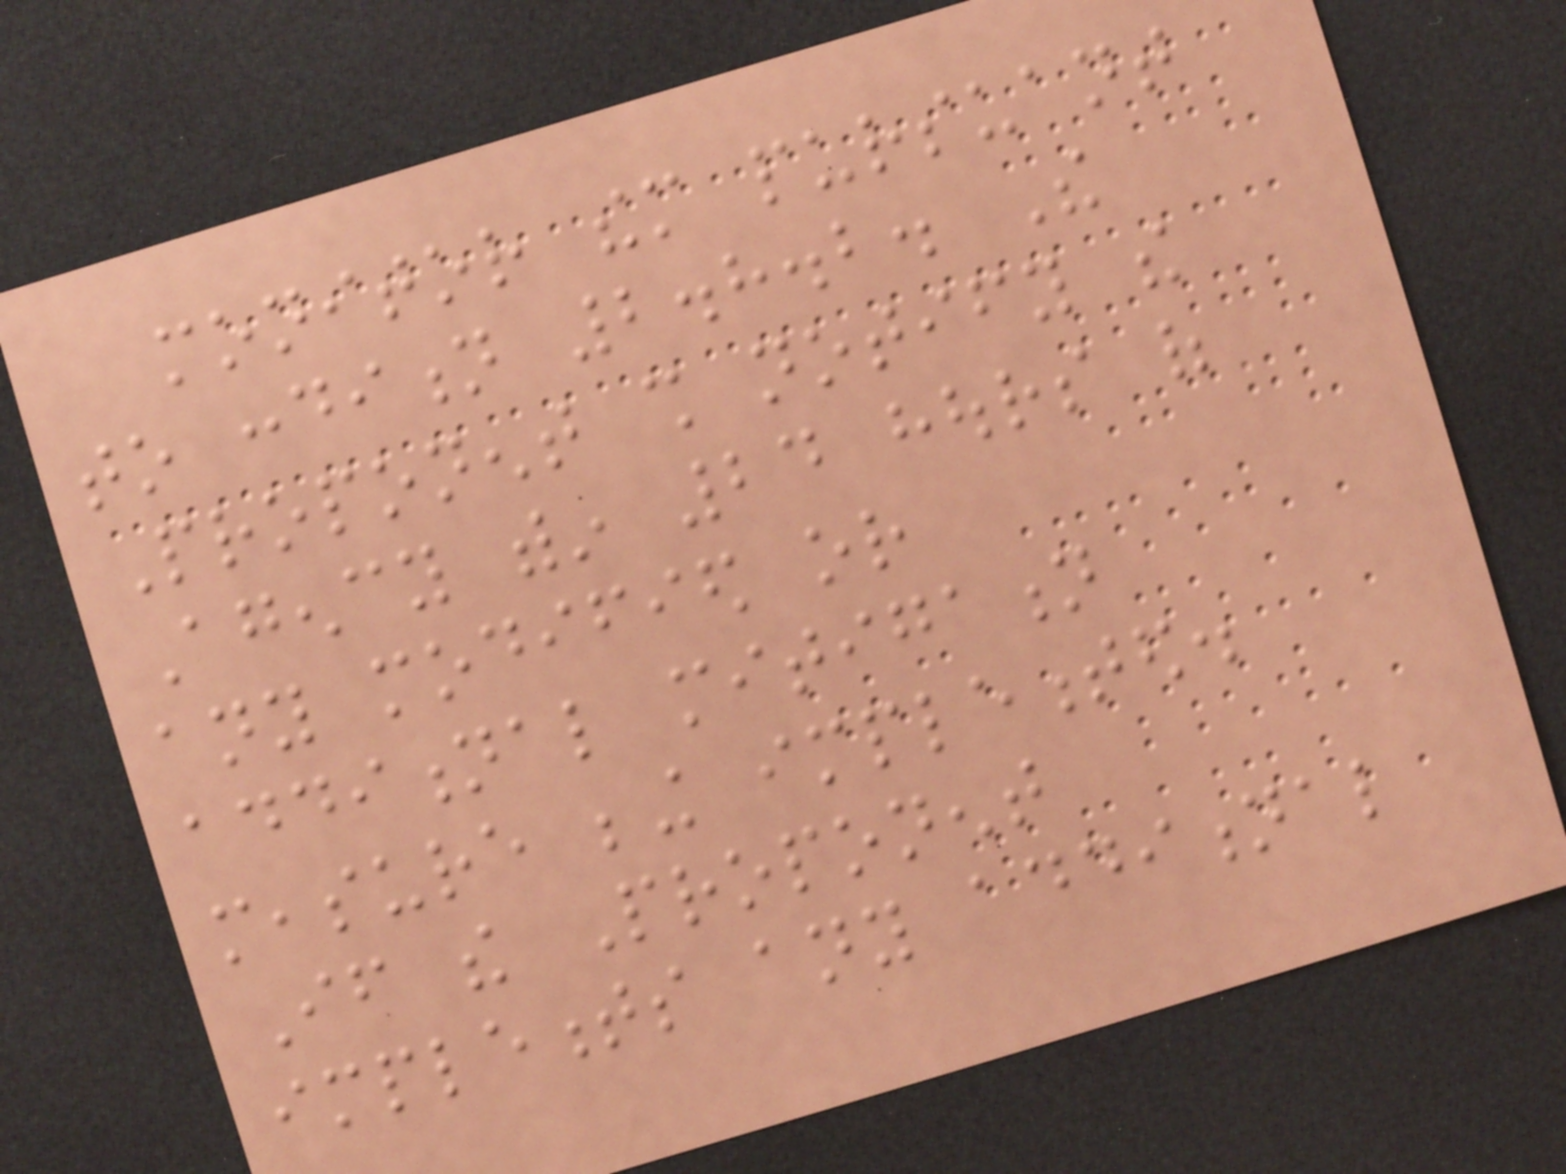monitor them pursuant
to condition 2.8.2. The
Proponent shall notify the
Agency within 24 hours of
any modified or
additional mitigation
measure being implemented.
If the Proponent
implements any additional
